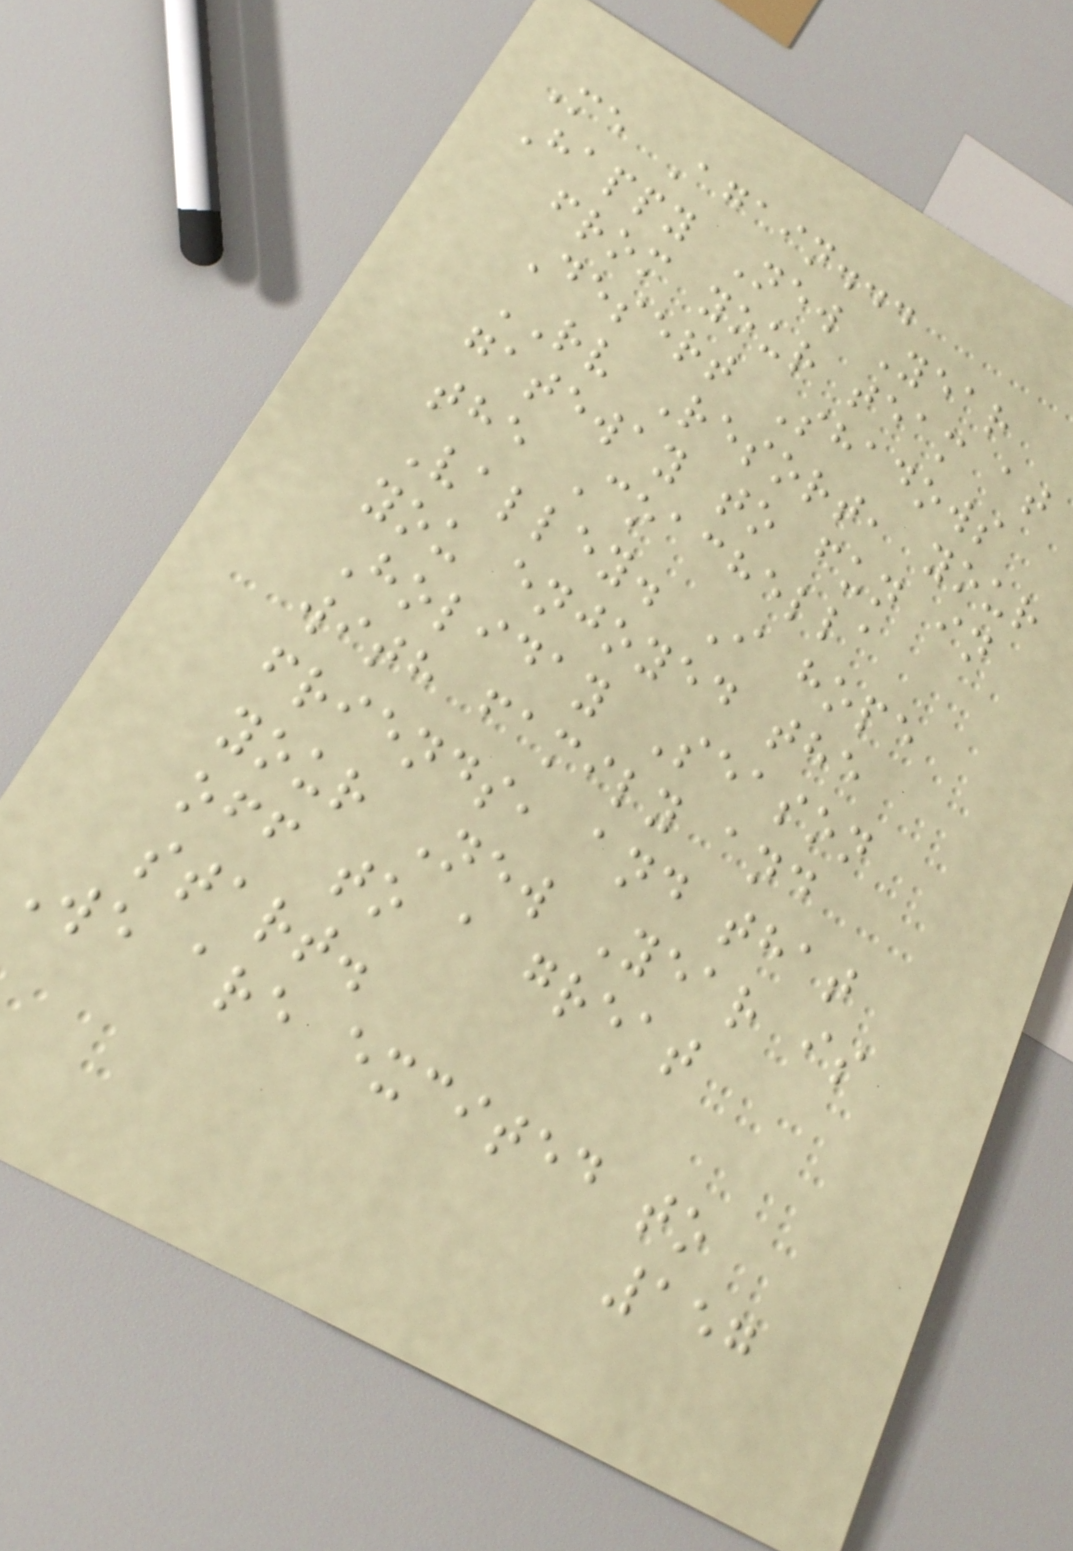Me Again...
Happy New Year
from your team at
Desert Shadows
RV Resort, your
gateway to fun in
the Coachella
Valley. I hope
you enjoyed the
Holiday Season
with family and
friends, and that
your New Year is
off to a great
start.
We are excited to
157
